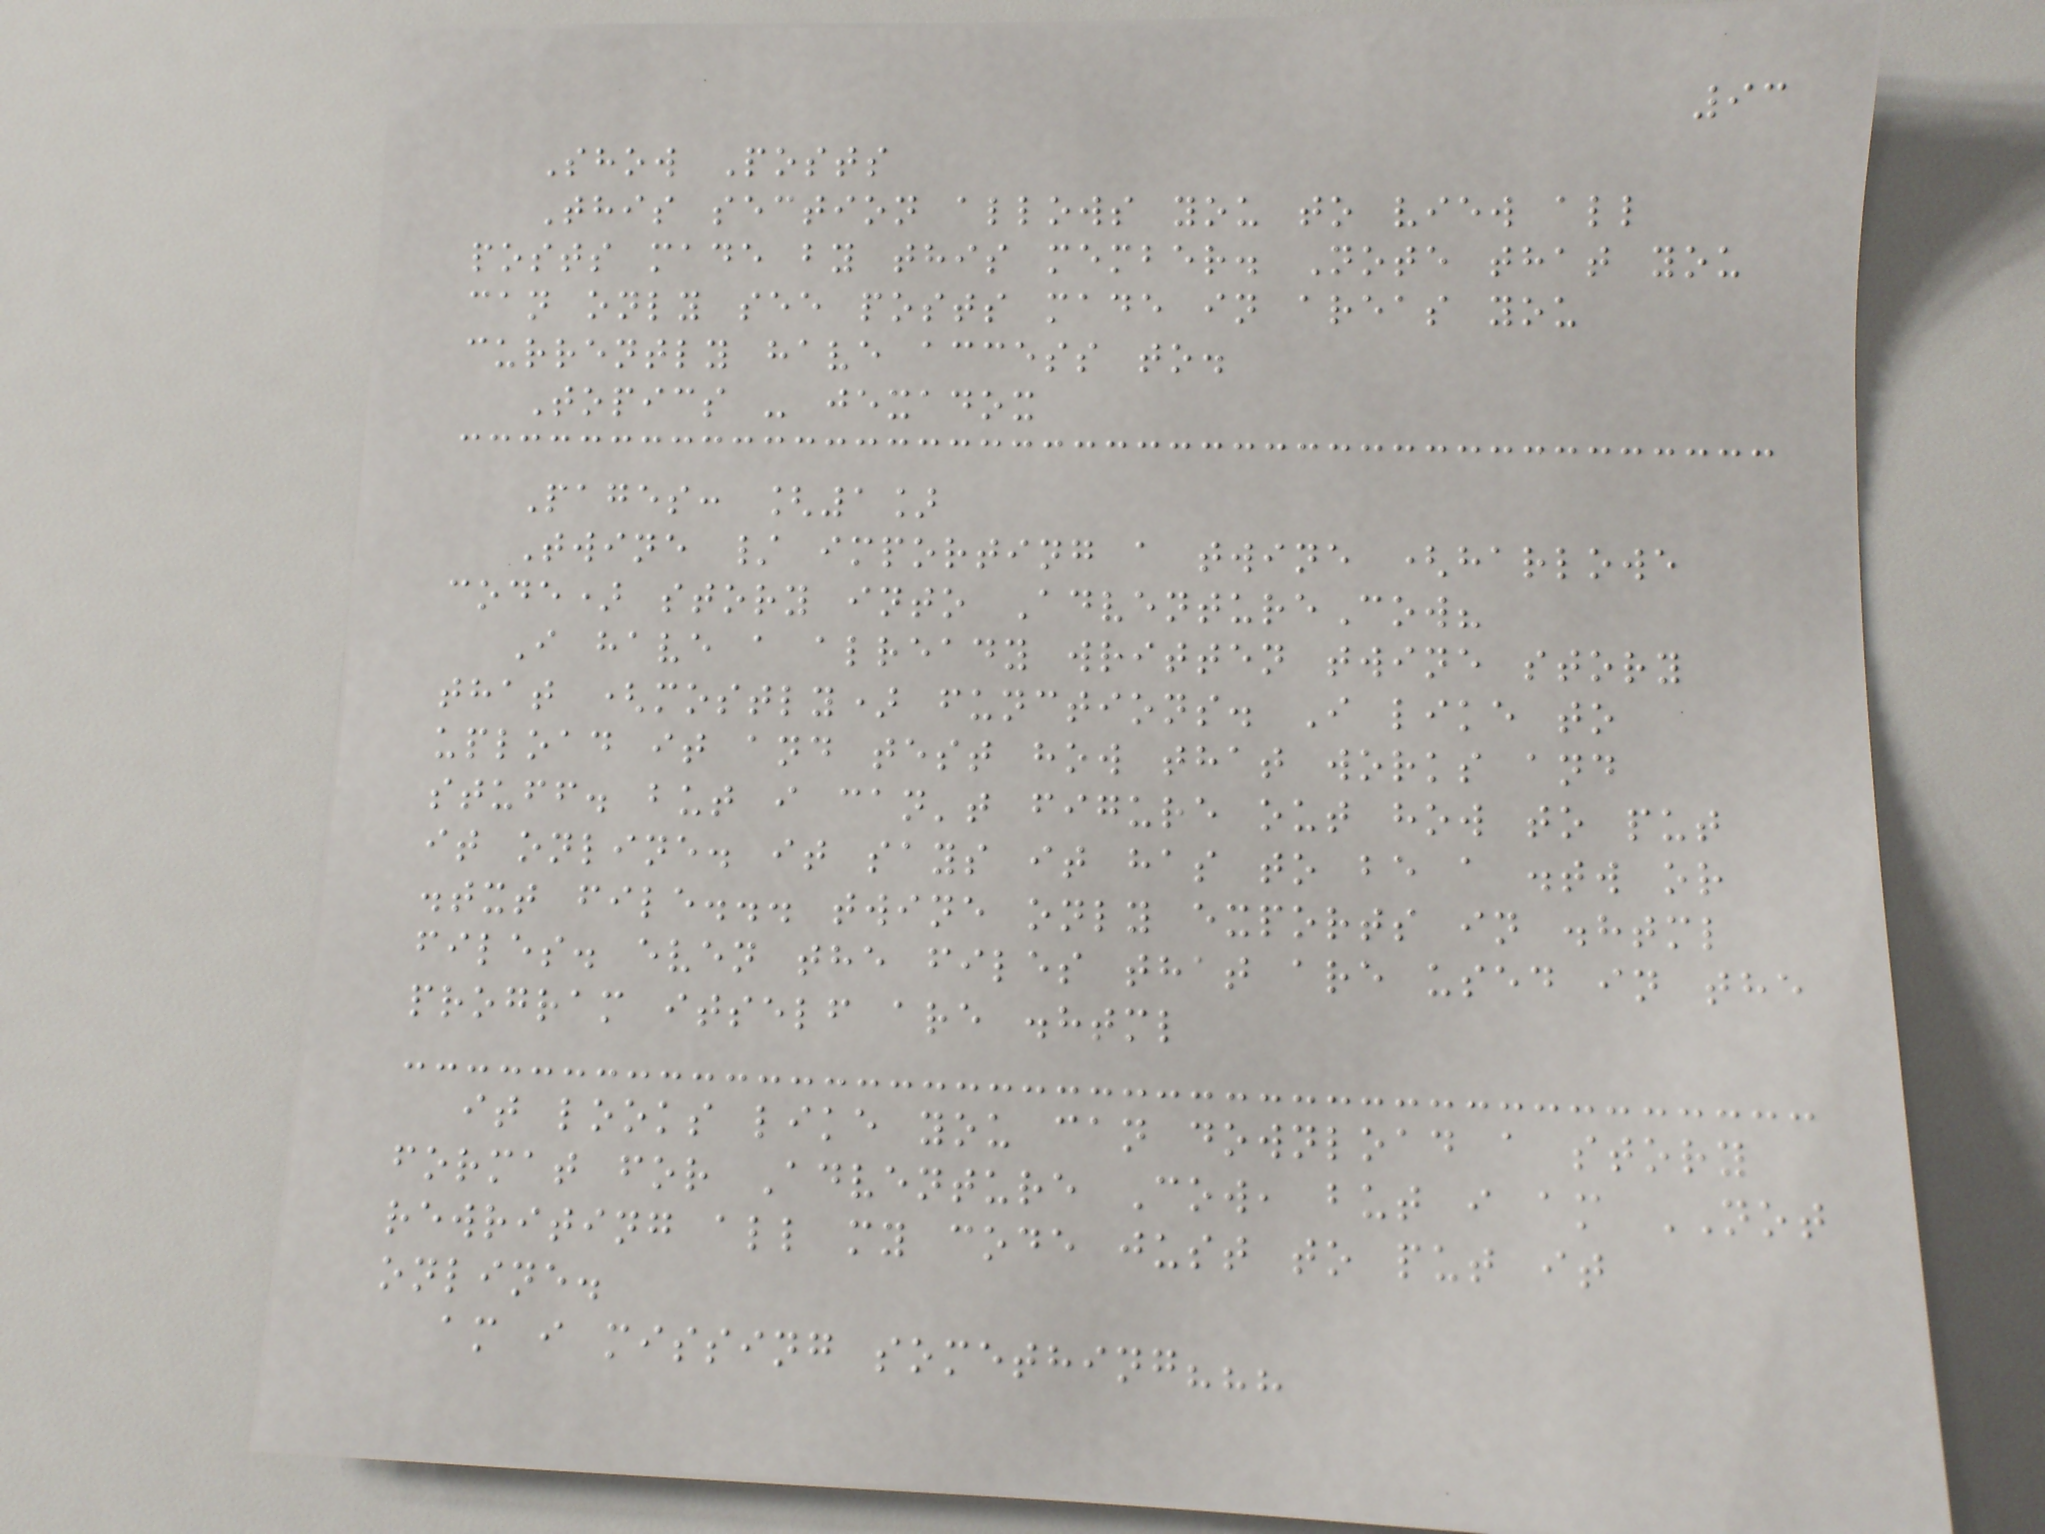93
Show Posts
This section allows you to view all
posts made by this member. Note that you
can only see posts made in areas you
currently have access to.
Topics - jexadox
Pages: [1]
Twine / importing a twine (harlowe
code) story into AdventureCow?
I have a already written twine story
that (mostly) functions. I like to
upload it and test how that works and
stuff. but i can't figure out how to put
it online. it says it has to be a .tw or
.txt file... twine only exports in .html
files. even the files that are used in the
program itself are .html
it looks like you can download a story
format for Adventure Cow, but i am NOT
rewriting all my code just to put it
online.
am i missing something???
